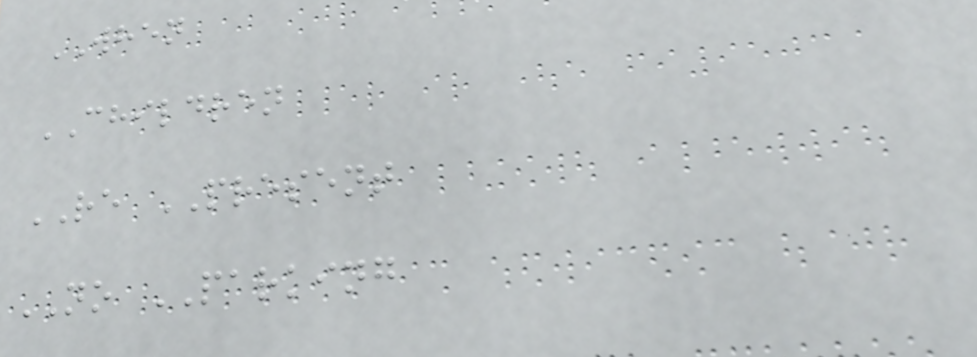WHEN
CHILDREN
RE PRESENT
NO PARKING
